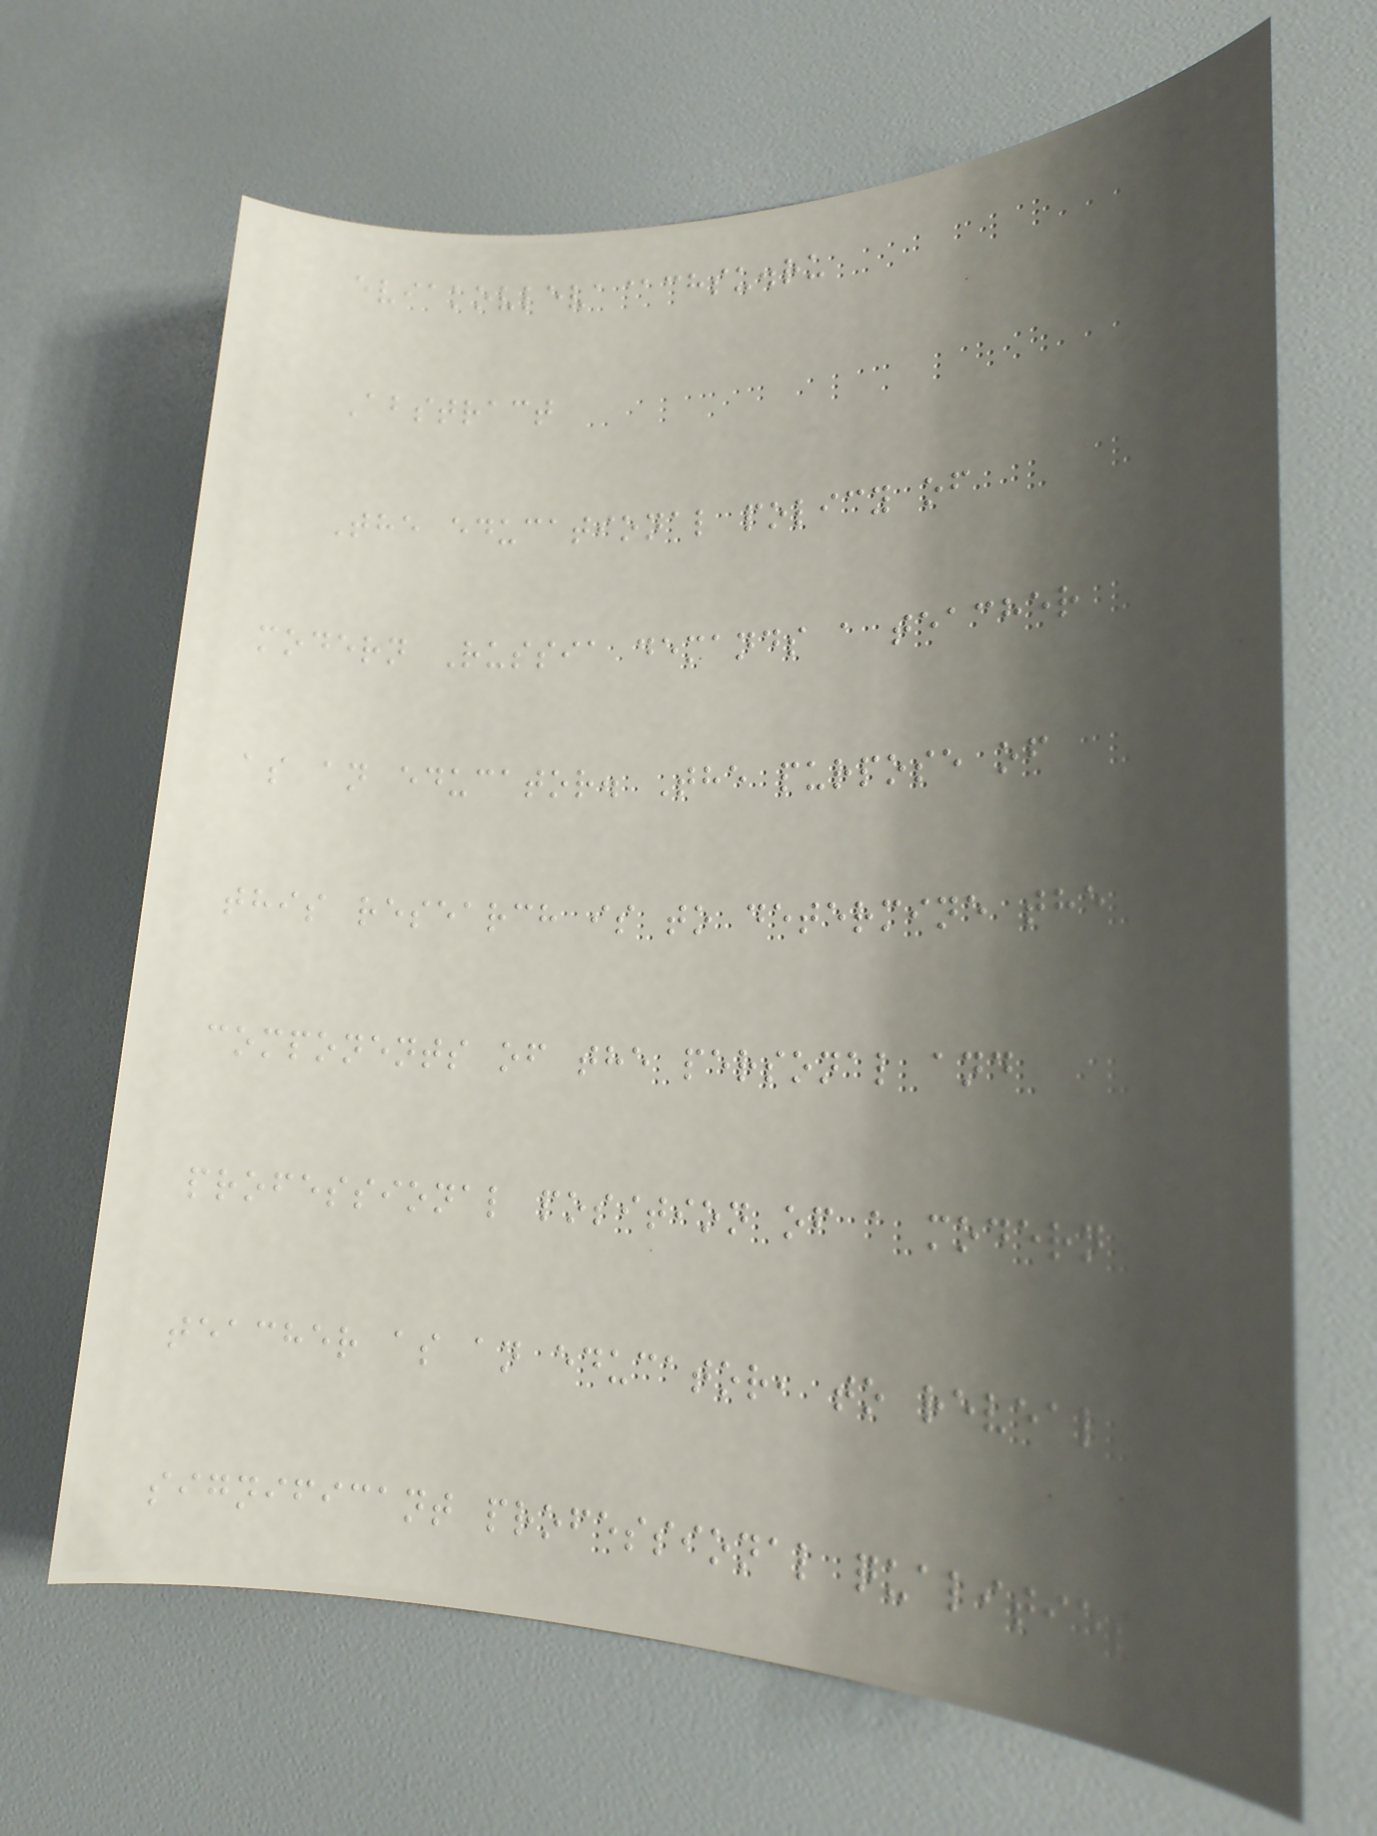eviakovleva@chsu.ru
Abstract
The educational policy of
modern Russia demands a teacher
as an educator. The purpose of
this research is to determine the
components of the personal and
professional position of a modern
teacher as an educator, to reveal
significant professional qualities
